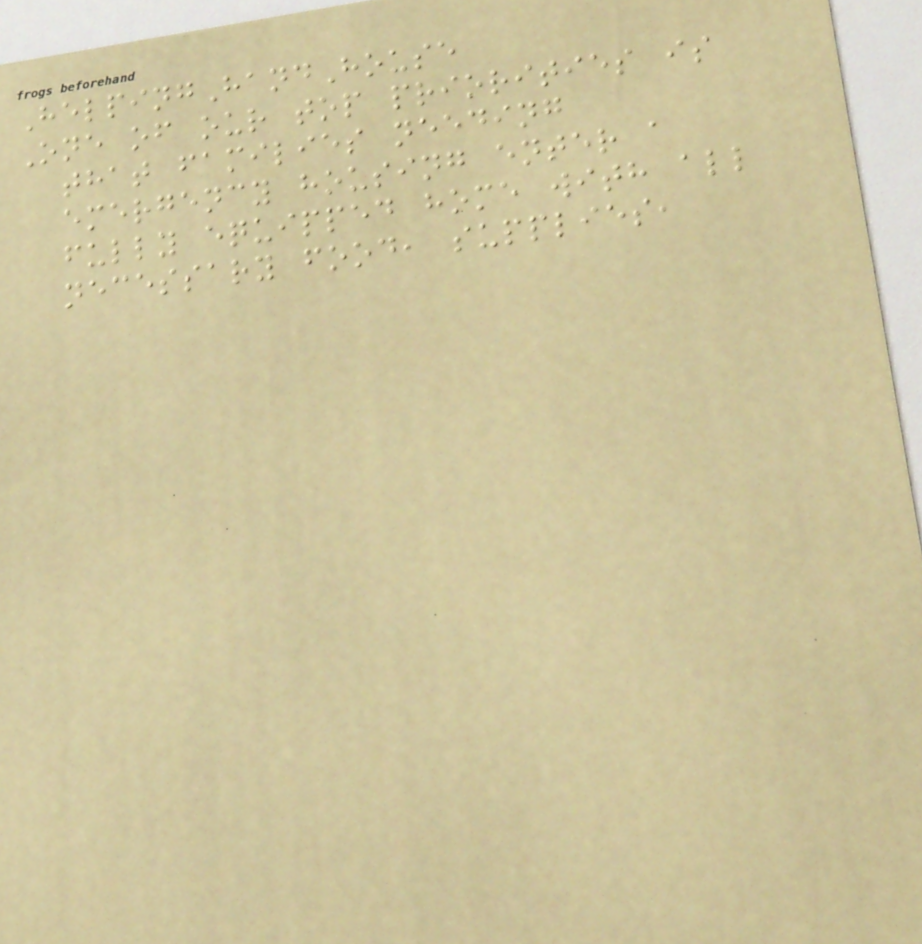HelpingHandHouse
One of our top priorities is
that families needing
emergency housing enter a
fully equipped home with all
necessary food, supplies,
